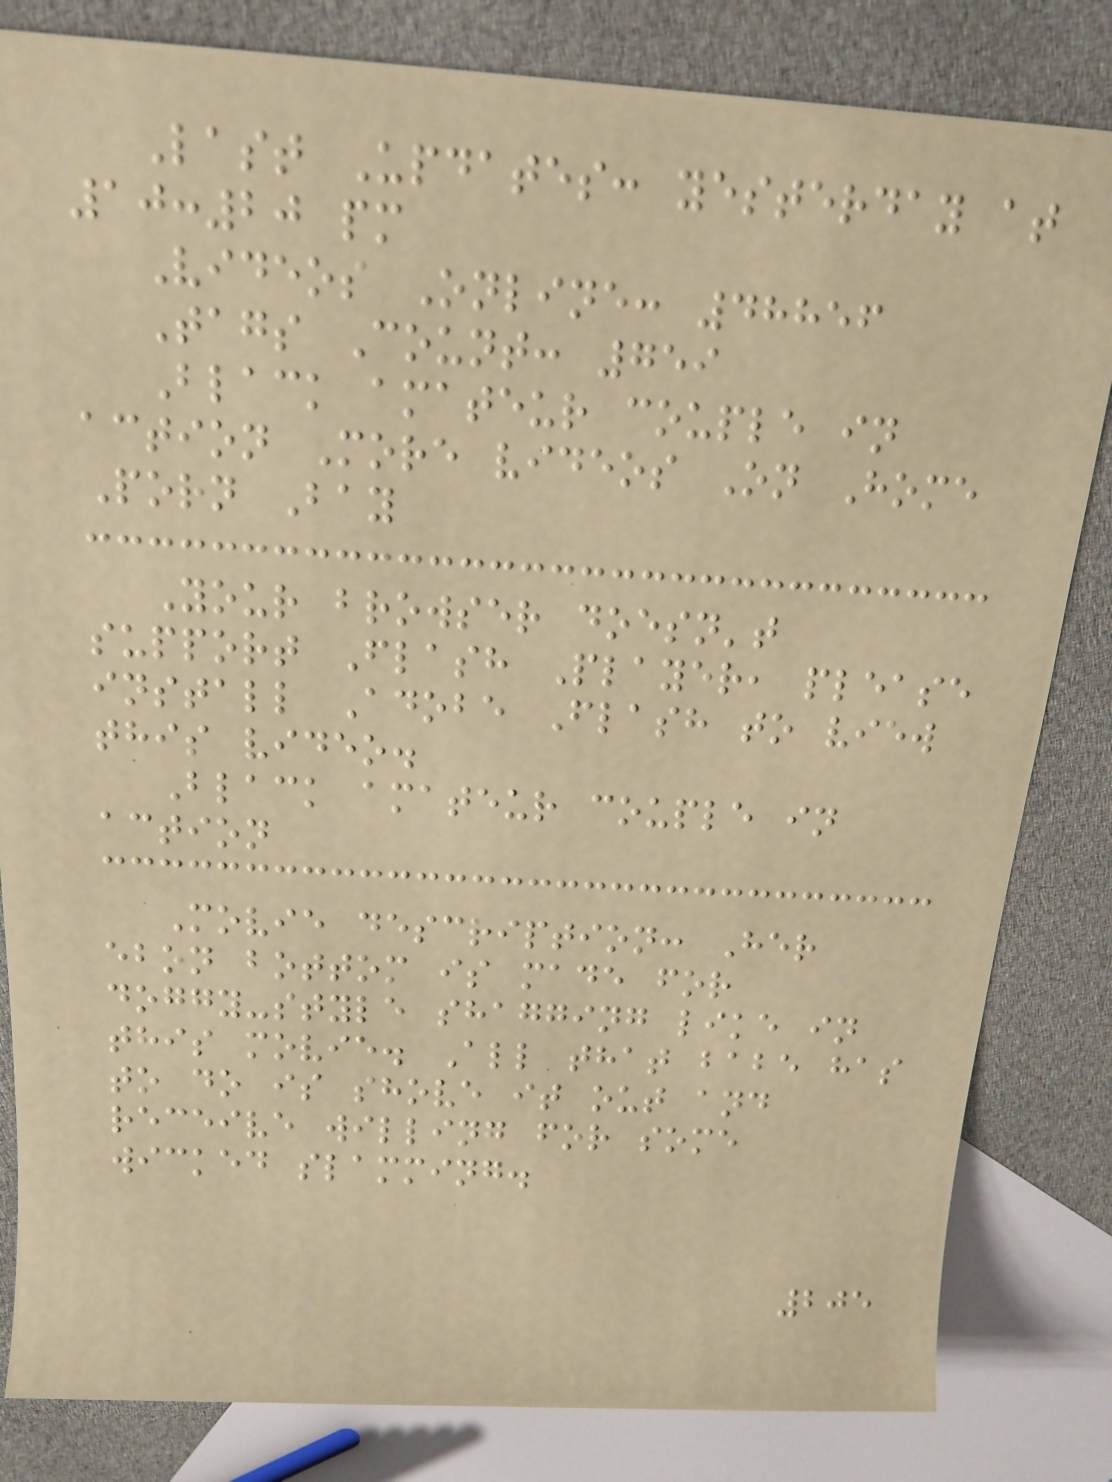Last Updates: yesterday at
10:20 pm
Videos Online: 48856
Tags Count: 759
Black amateur couple in
action More videos On Home
Porn Bay
Your browser doesn't
support Flash Player, please
install Adobe Flash to view
this video.
Black amateur couple in
action
Movie description: Her
ebon bottom is made for
doggy-style shagging like in
this movie. All that babe has
to do is shove it out and
receive willing for some
wicked slamming.
205
